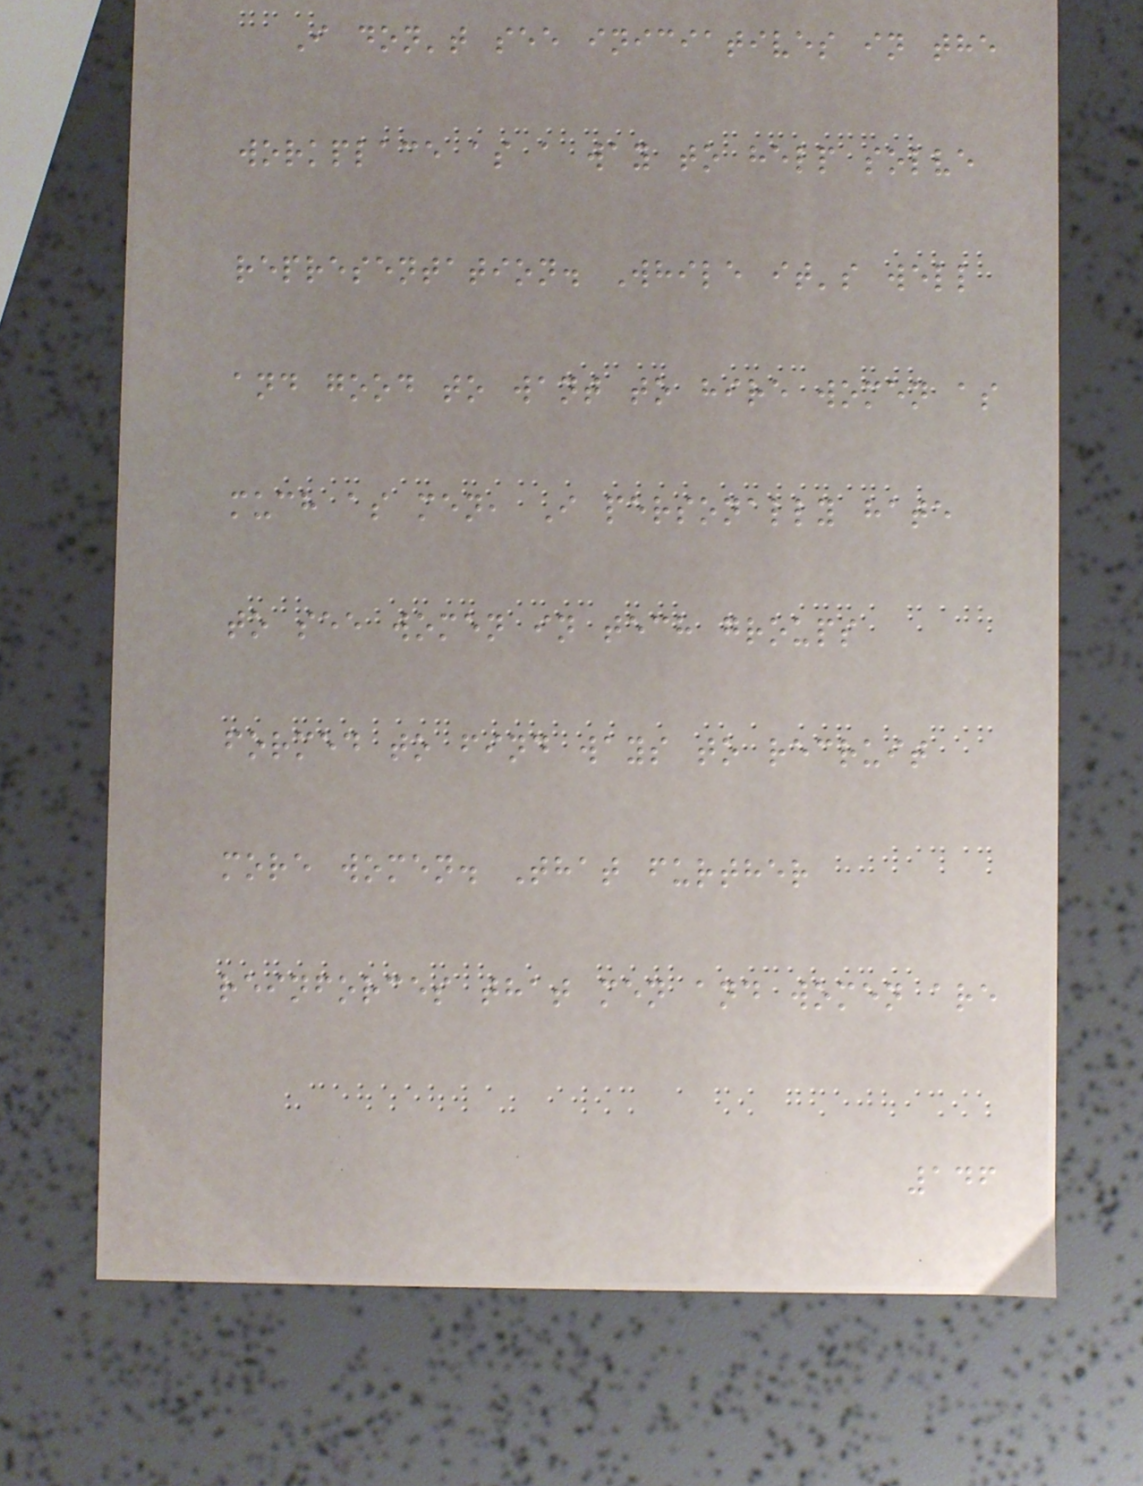I don't see iniciatives in the
workplace as a way to help solve
representation. While it's well
and good to want to hire women as
much as men, I personally hate
to see women in tech groups
formed to find ways to recruit
more women. That further
reinforces that men and women are
146
